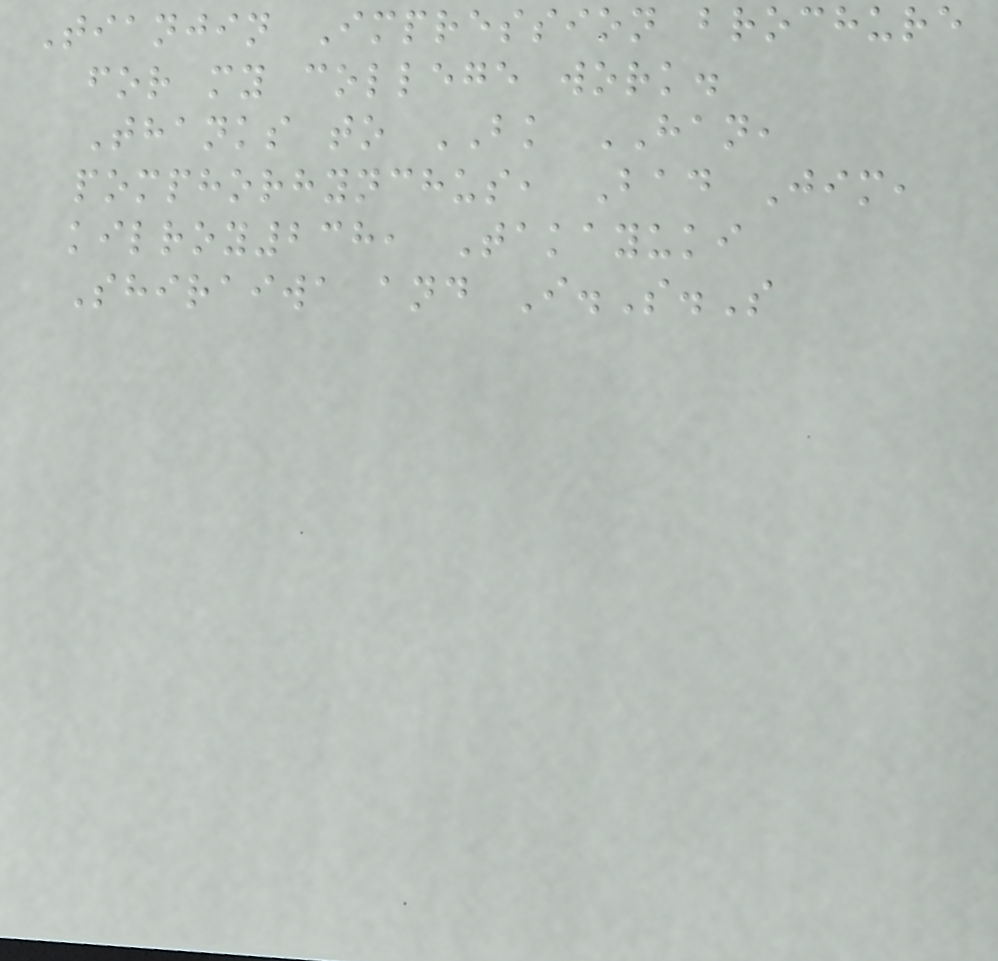Tianjin Impression brochure
for my college work.
Thanks to BK HAN,
pomphorhynchus, Bad Jim,
kilroy238, Takayuki
Shiraiwa and I.S.S
